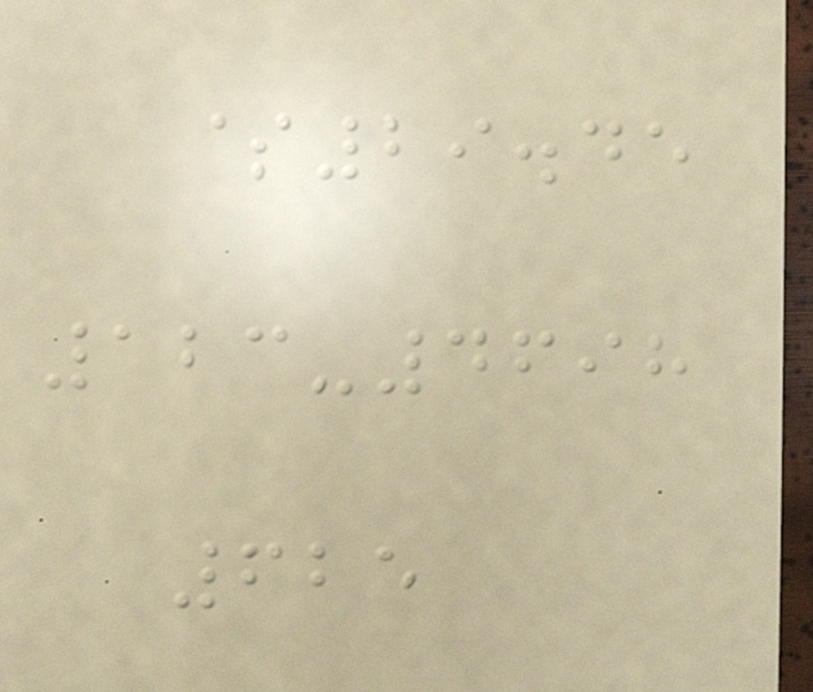$29.45
123-4698
625
